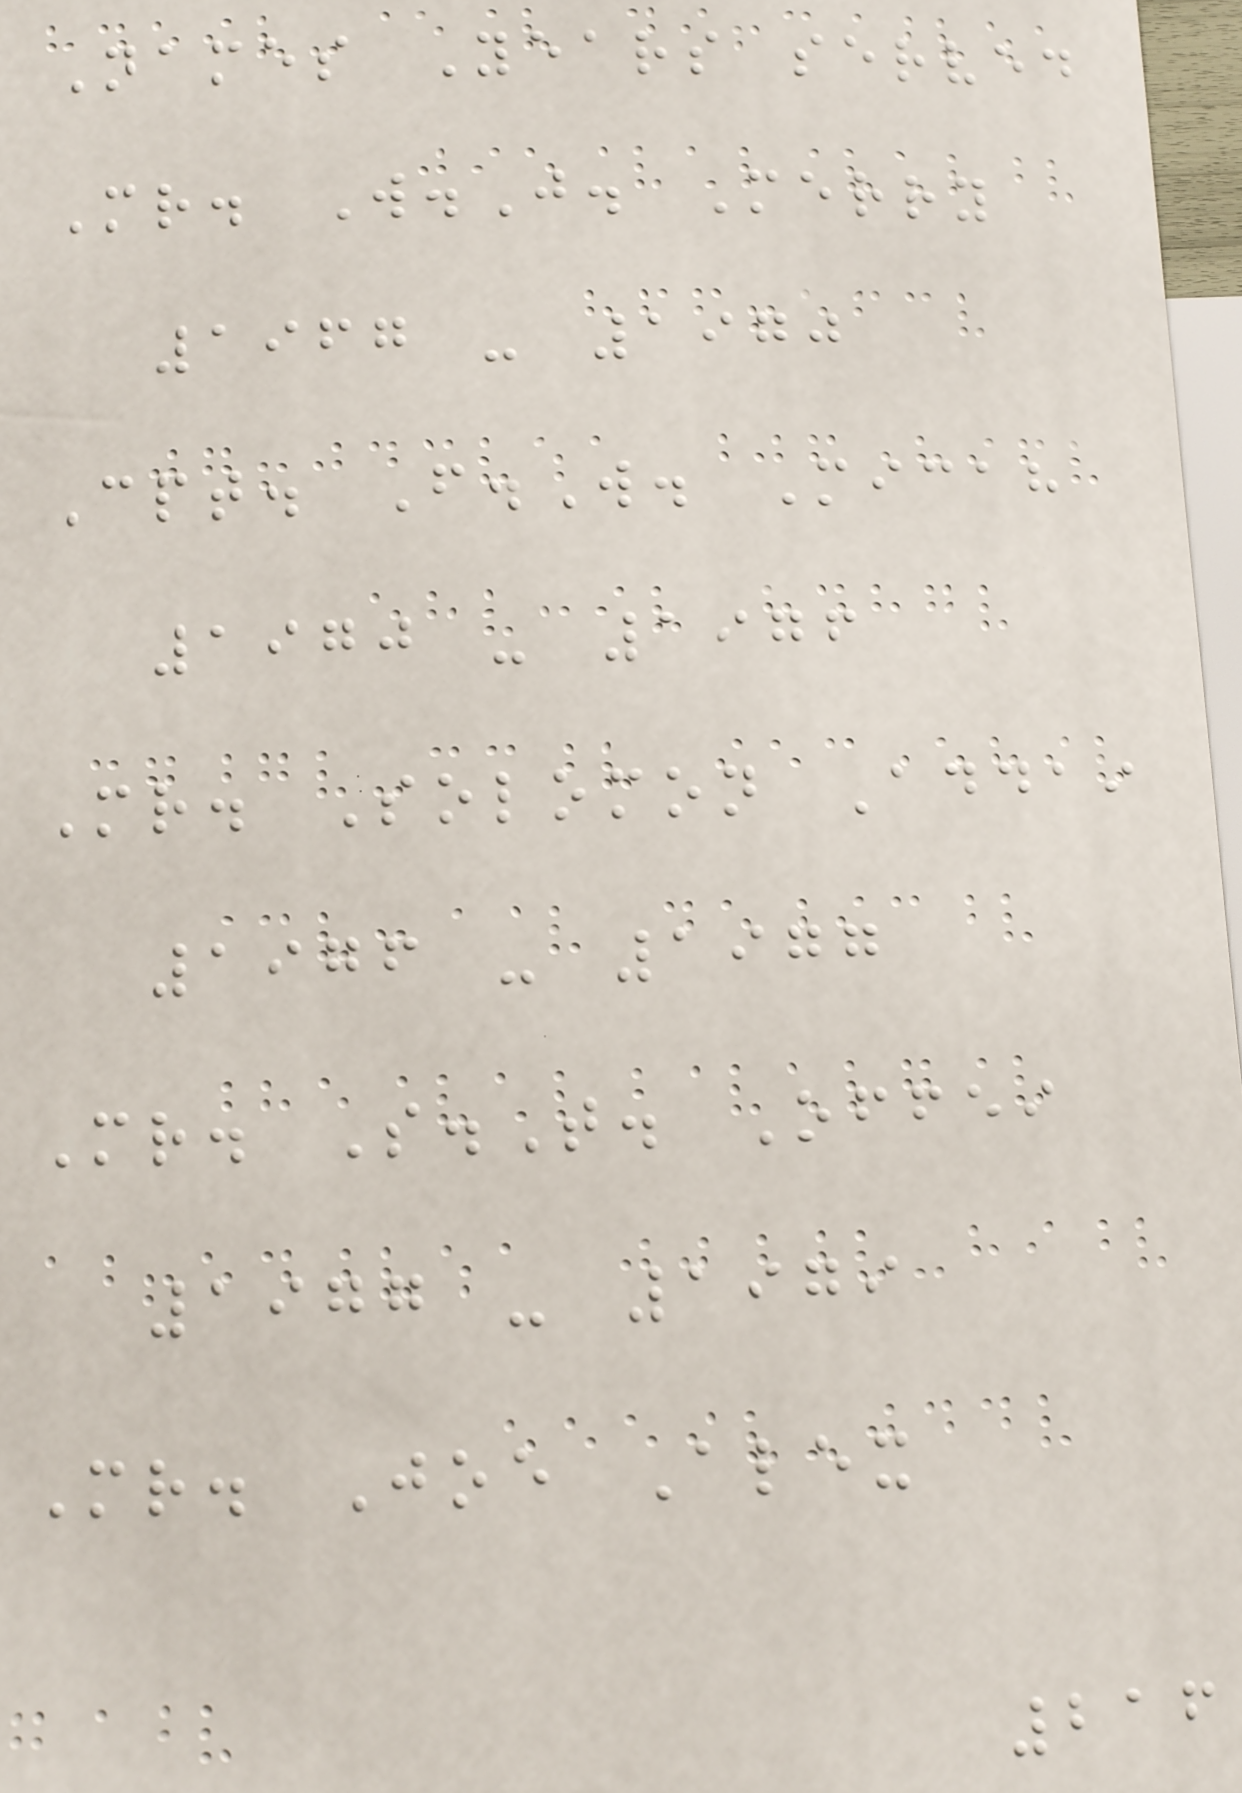Names Years served
Mr. W.J. Merry
1967 - 1970
Cpt. F.W. Micah
1970 - 1976
Mr. Solomon Addai
1976 - 1977
Mr. S.T. Offei
1977 - 1979
Mr. Joe Alex
216
